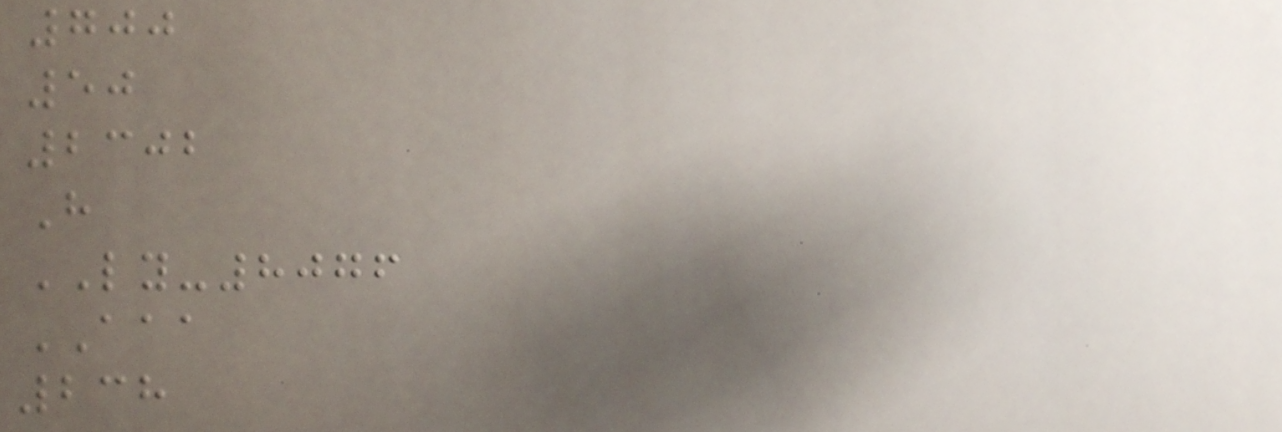700
50
2302
H
LY-8076
AAA
238
